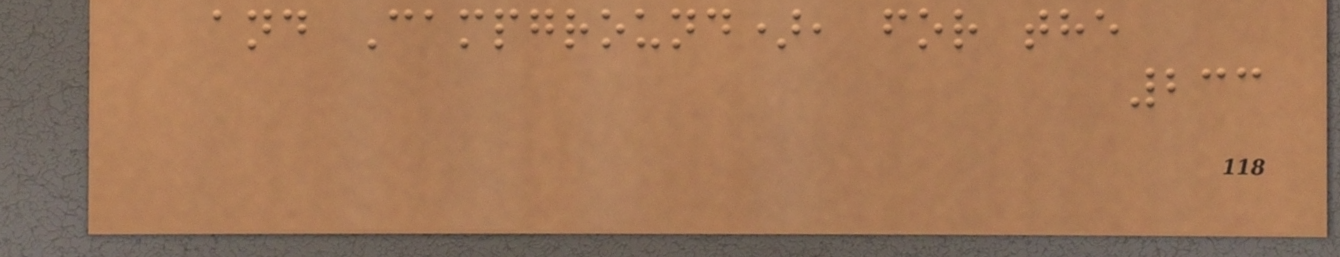and Campground), for the
233
